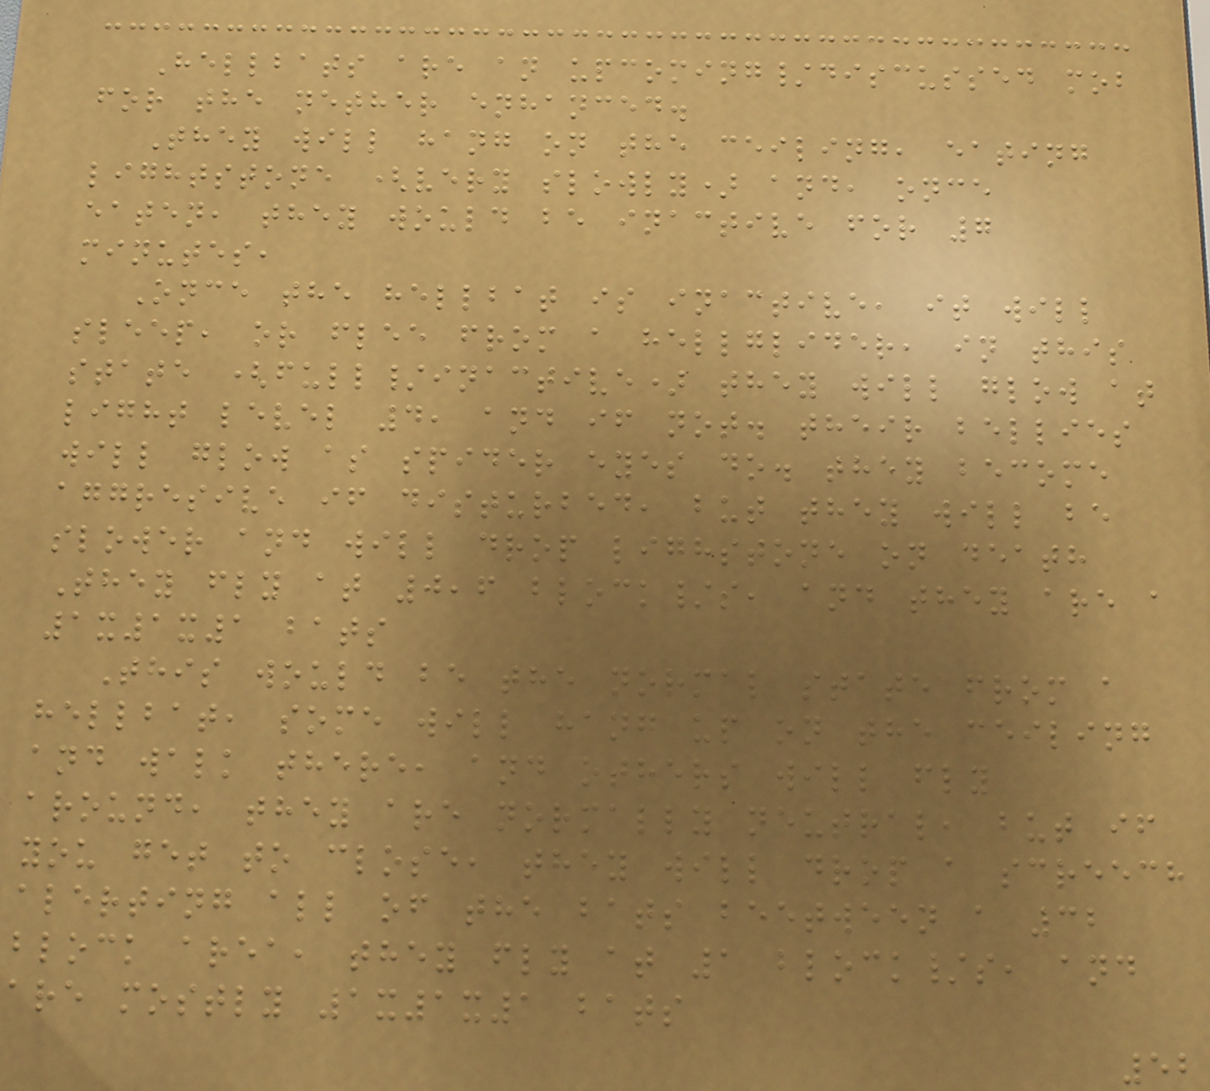Hellbats are an upcoming/discussed mob
for the nether enhanced.
They will hang on the ceiling, eating
lightstone (very slowly) and, once
eaten, they would be inactive for 7
minutes,
Once the hellbat is inactive, it will
sleep, or flee from a hellglider, in this
state (full/inactive) they will glow at
light level 4, and if not. their bellies
will glow as spider eyes do. they become
aggresive if disturbed, but they will be
slower and will drop lighstone on death
They fly at 0,6 block/s, and they are a
1x1x1 bats
This would be the normal state from a
hellbat, some will hang up on the ceiling
and walk there, and others will fly
around, they are normally neutral, but if
you get to close, they will drop a screech
alerting all of the bats beetween a 32
block area, they fly at 1 block/s, and
are mostly 1x1x1 bats
52
